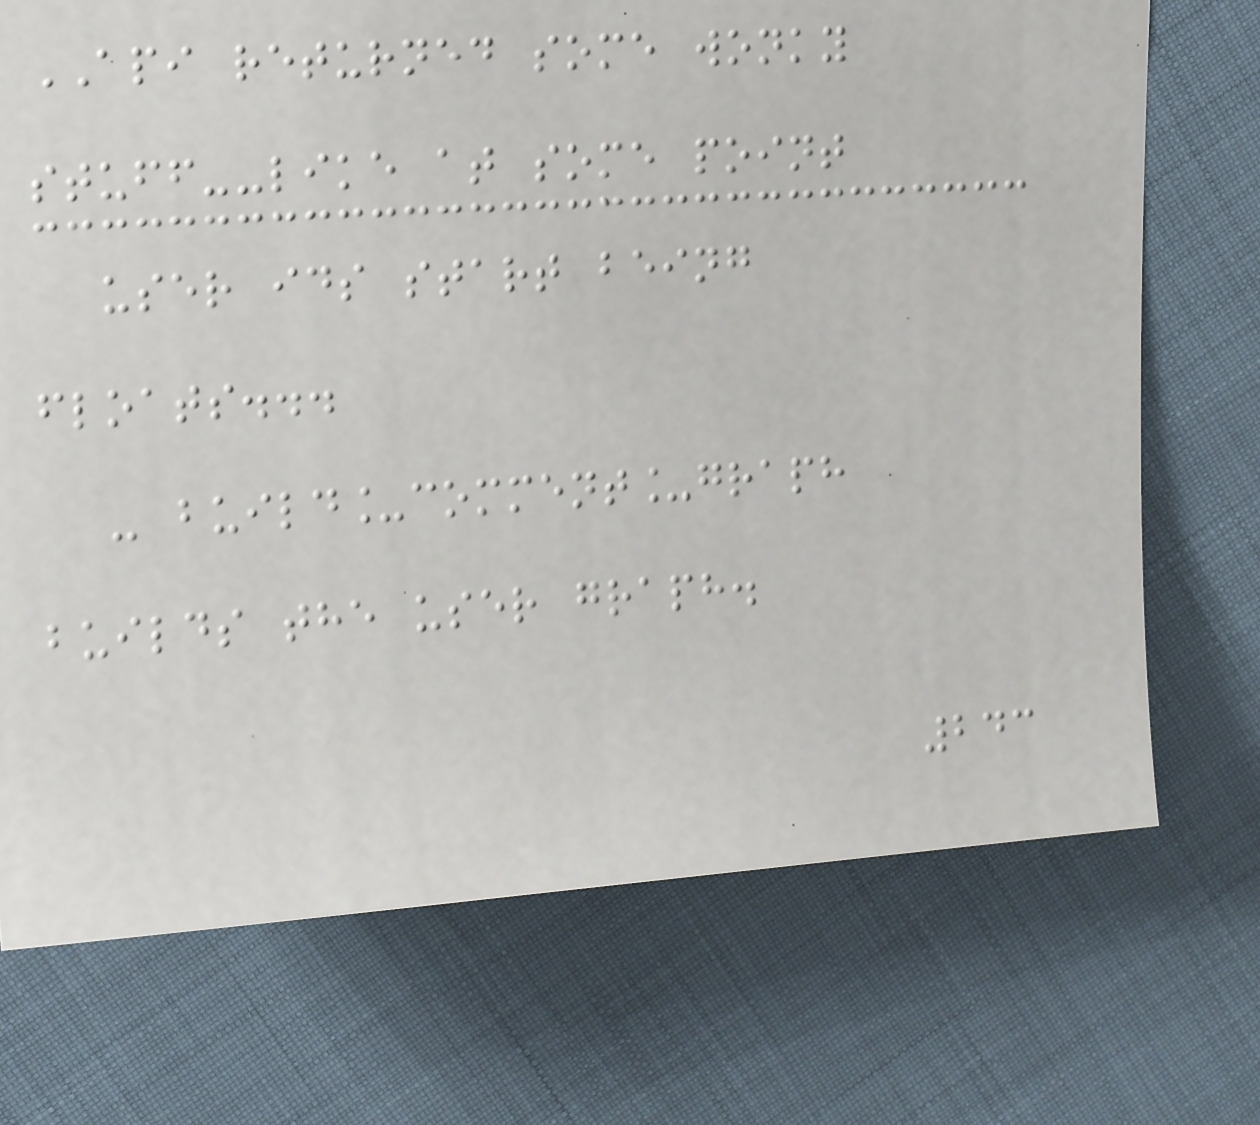API returned some wonky
stuff--like at some point
user ids start being
floats...
- build_comment_graph
builds the user graph.
243
